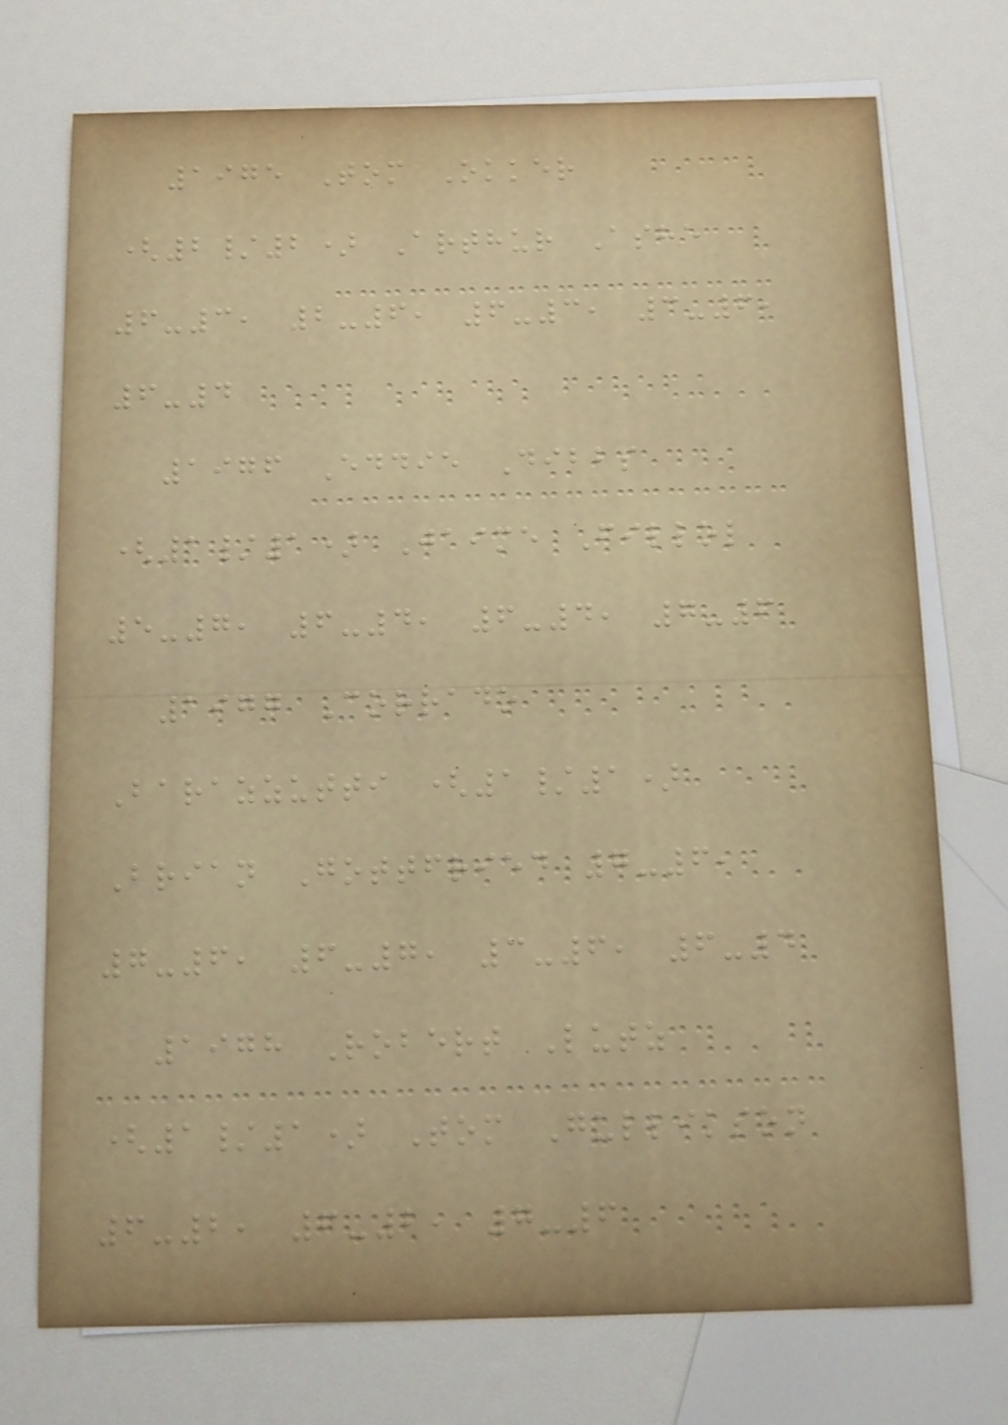1975 Tom Okker
(2/2) Arthur Ashe
6-3, 2-6, 6-3, 3-6,
6-4
1976 Eddie Dibbs
(1/1) Jaime Fillol
5-7, 6-4, 6-4, 7-6
1977 Corrado
Barazzutti (1/1)
Brian Gottfried 7-6,
7-6, 6-7, 3-6, 6-4
1978 Robert Lutz
(1/1) Tom Gullikson
6-2, 6-2, 7-6
